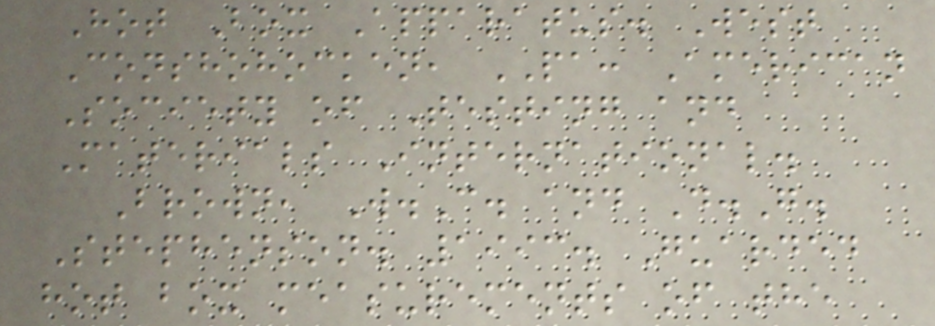Hot Box Apparatus. West
Conshohocken, PA: American
Society of Testing and
Materials International.
Brown, W.C. and D.G.
Stephenson. 1993. Guarded
hot box measurements of the
